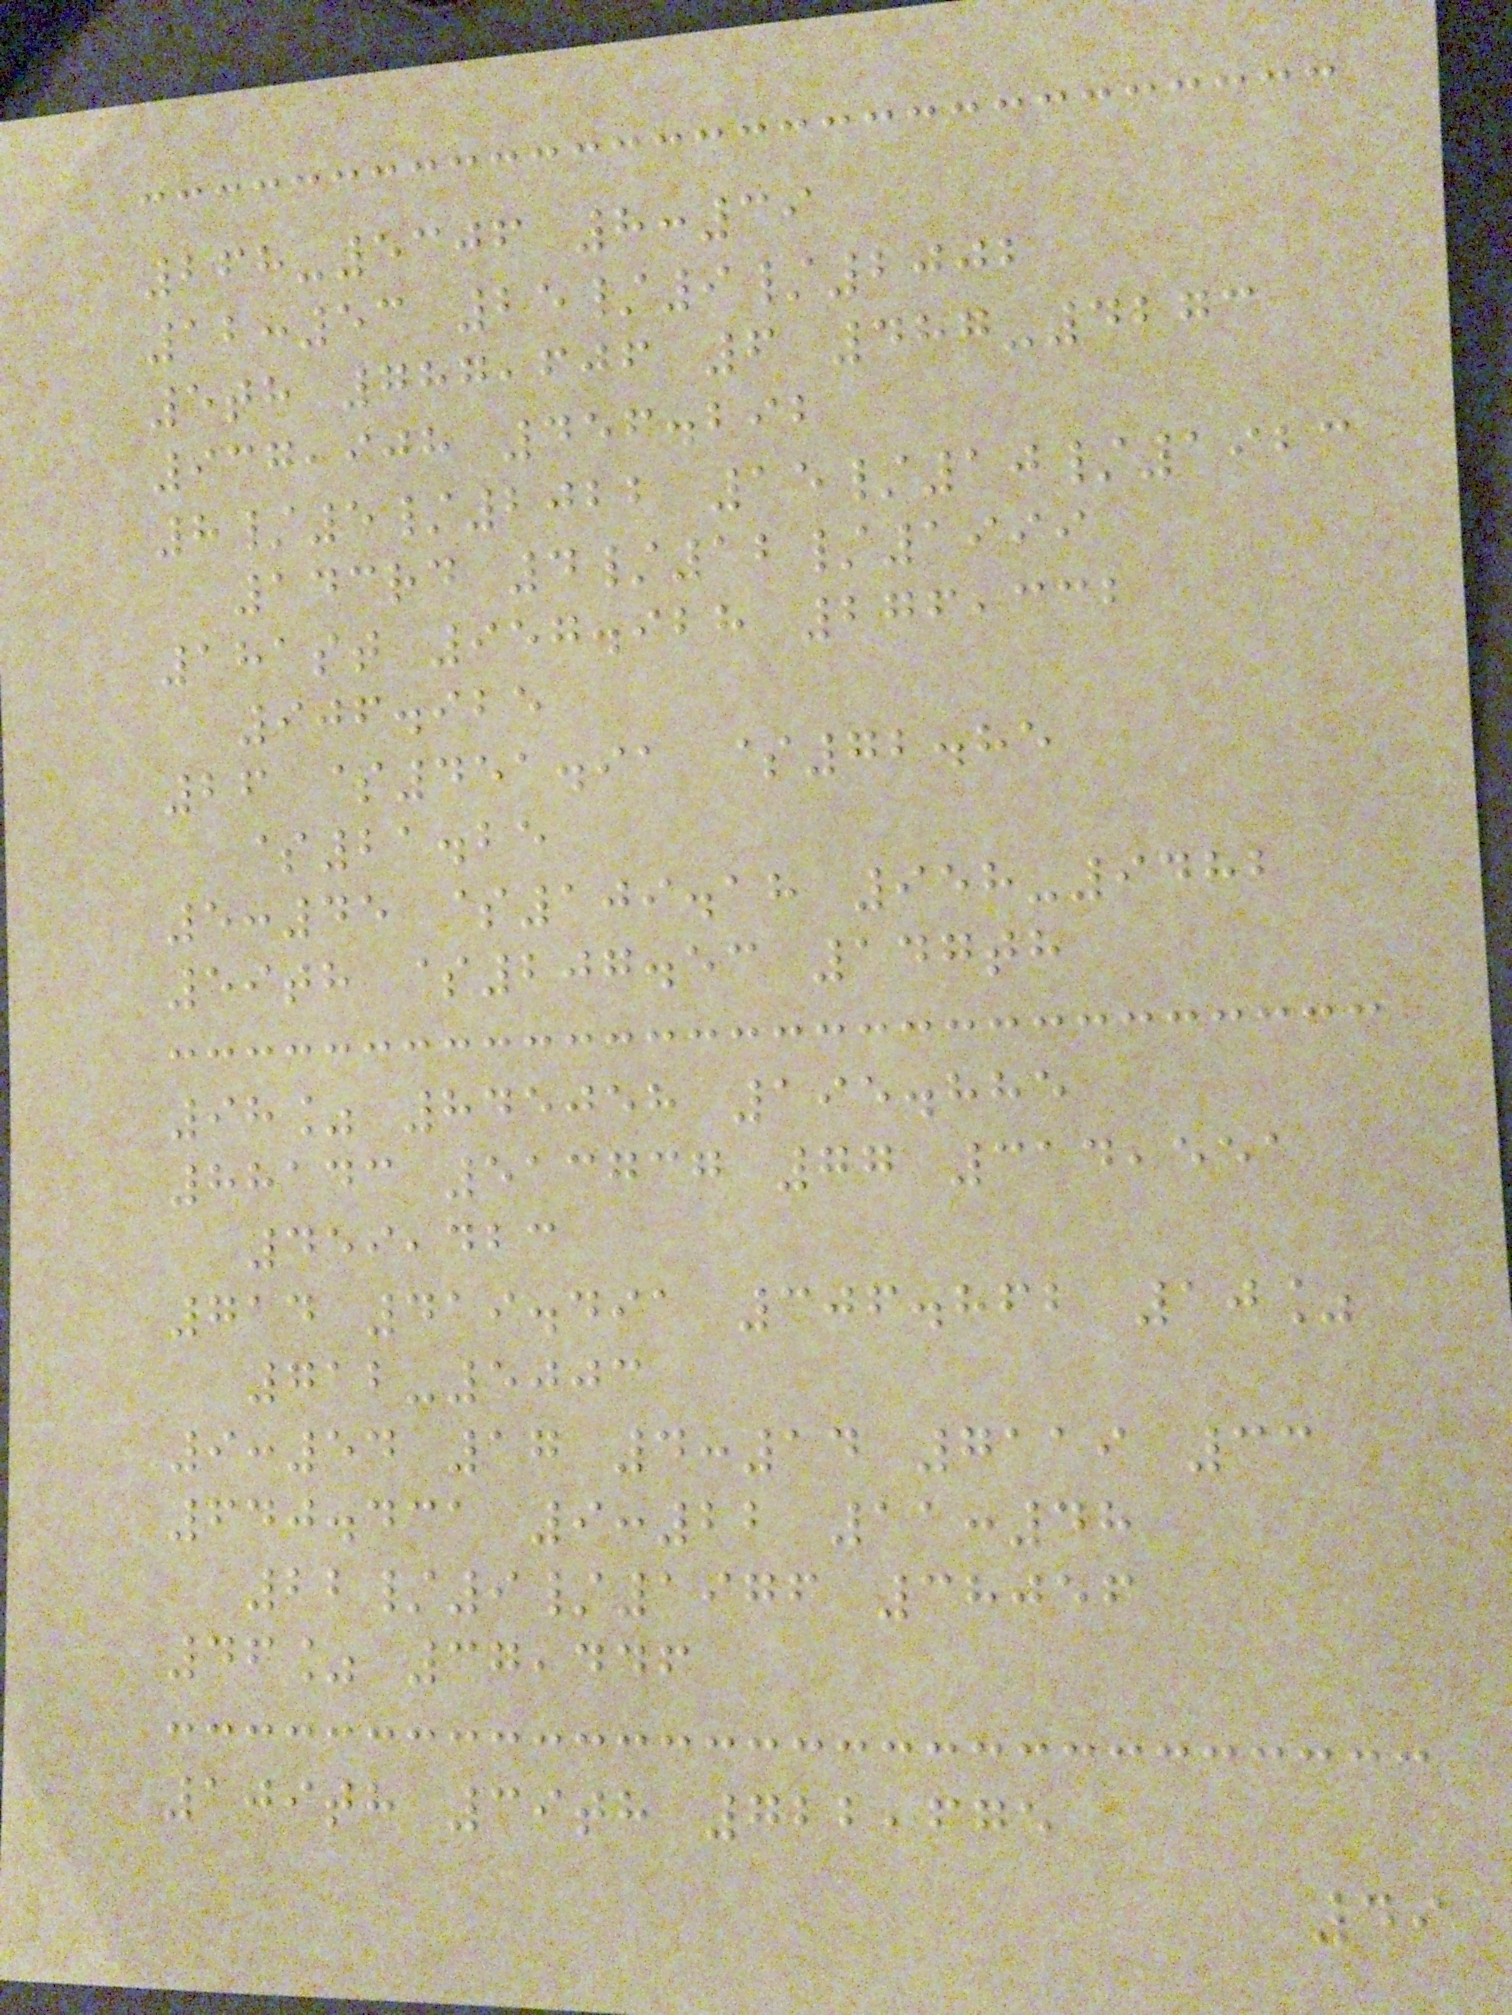268-5306 8:39
12:53 25/9/2002
5th 787,606 6 487-4273
937,908 456.292
8/5/2022 15/10/1923
143rd 4/12/1999
181st 957.928 276,332
906.925
26 $451.91 $72.85
$21.25
5:45 $109.18 958-9482
59th $207.53 147th
98% 845058 195.885
88143 513737 77 314,551
459,423
714 419.491 306.862 10%
712-5003
9:54 17 4:14 7119 33
640.431 9:22 11:48
22/9/1976 38056
46% 37,446
109th 39th 722,675
49
